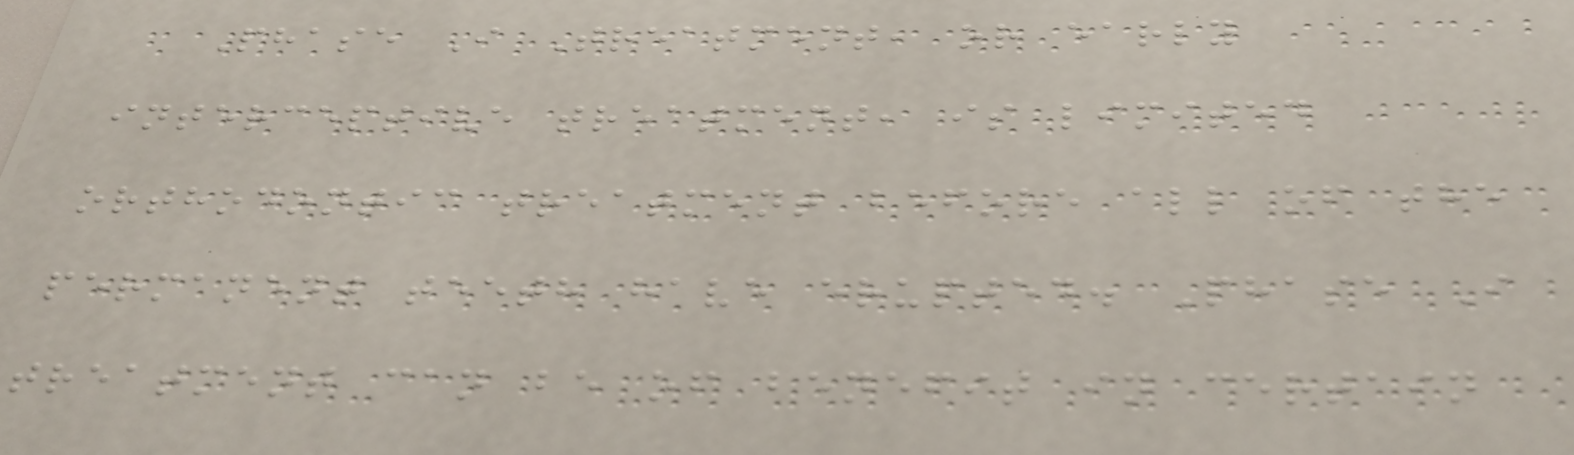Phase I Treatment, or early
interceptive treatment, is limited
orthodontic treatment before all of the
permanent teeth have erupted. Phase I
treatment can be of benefit in certain
